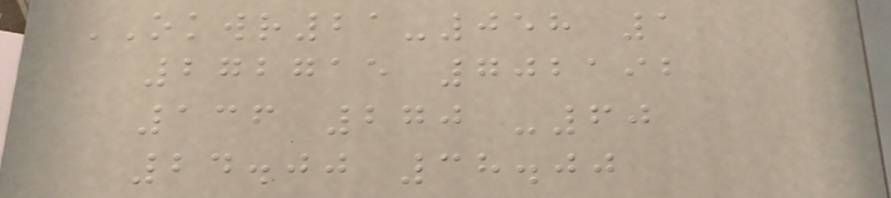OKWR21-058 1
272715 702192
136 270 -60
24.00 38.00
